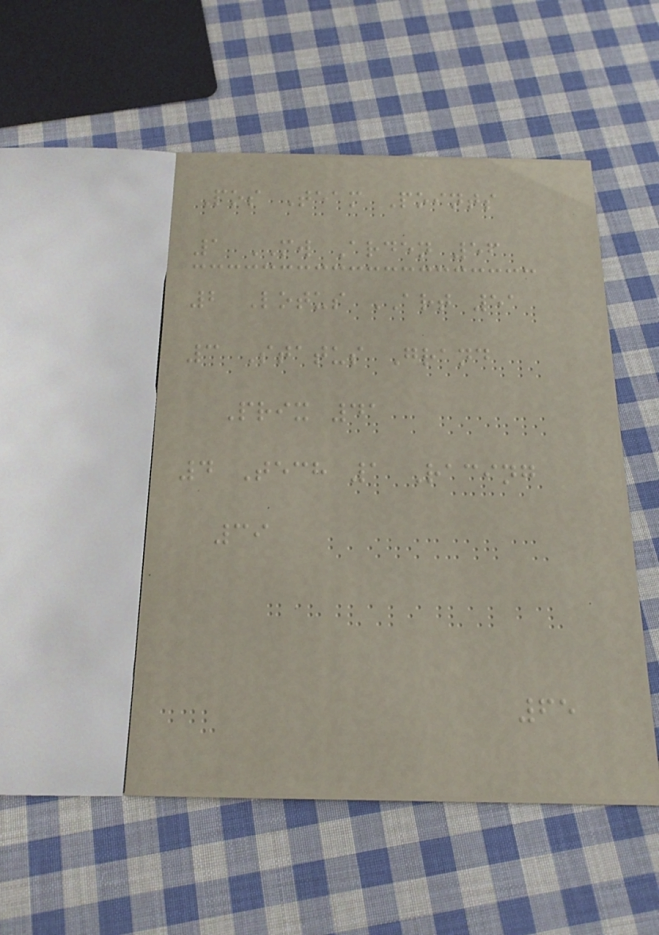Pos Team Points
1 MW Arden 56
2 Lotus ART 51
3 Status Grand
Prix 41
4 Tech 1 Racing
39
65
